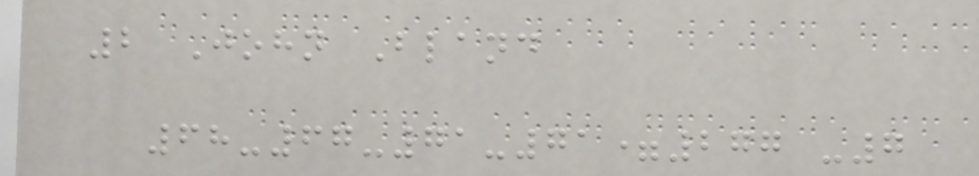2 John Bland
68-67-71-71=277 -7
